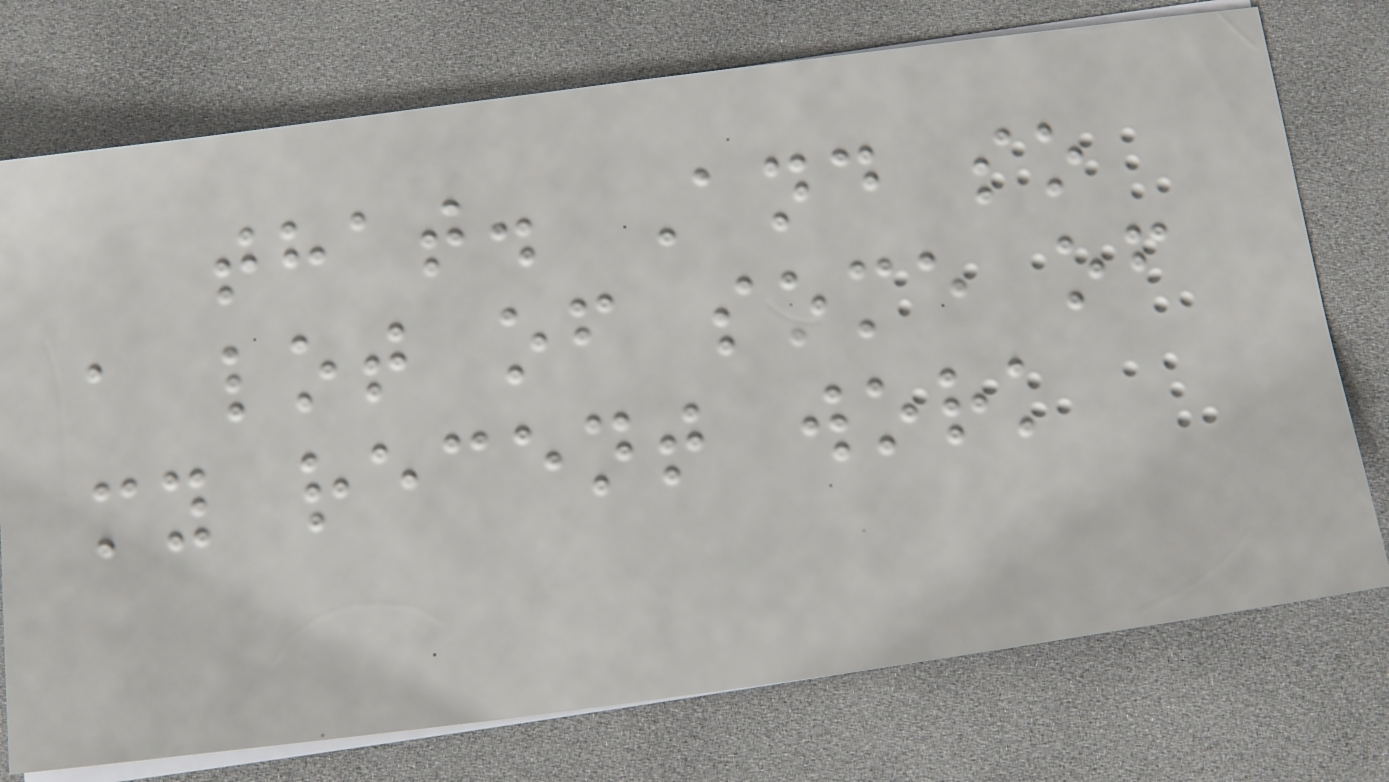that. And so
a lot of some of
my recent work
